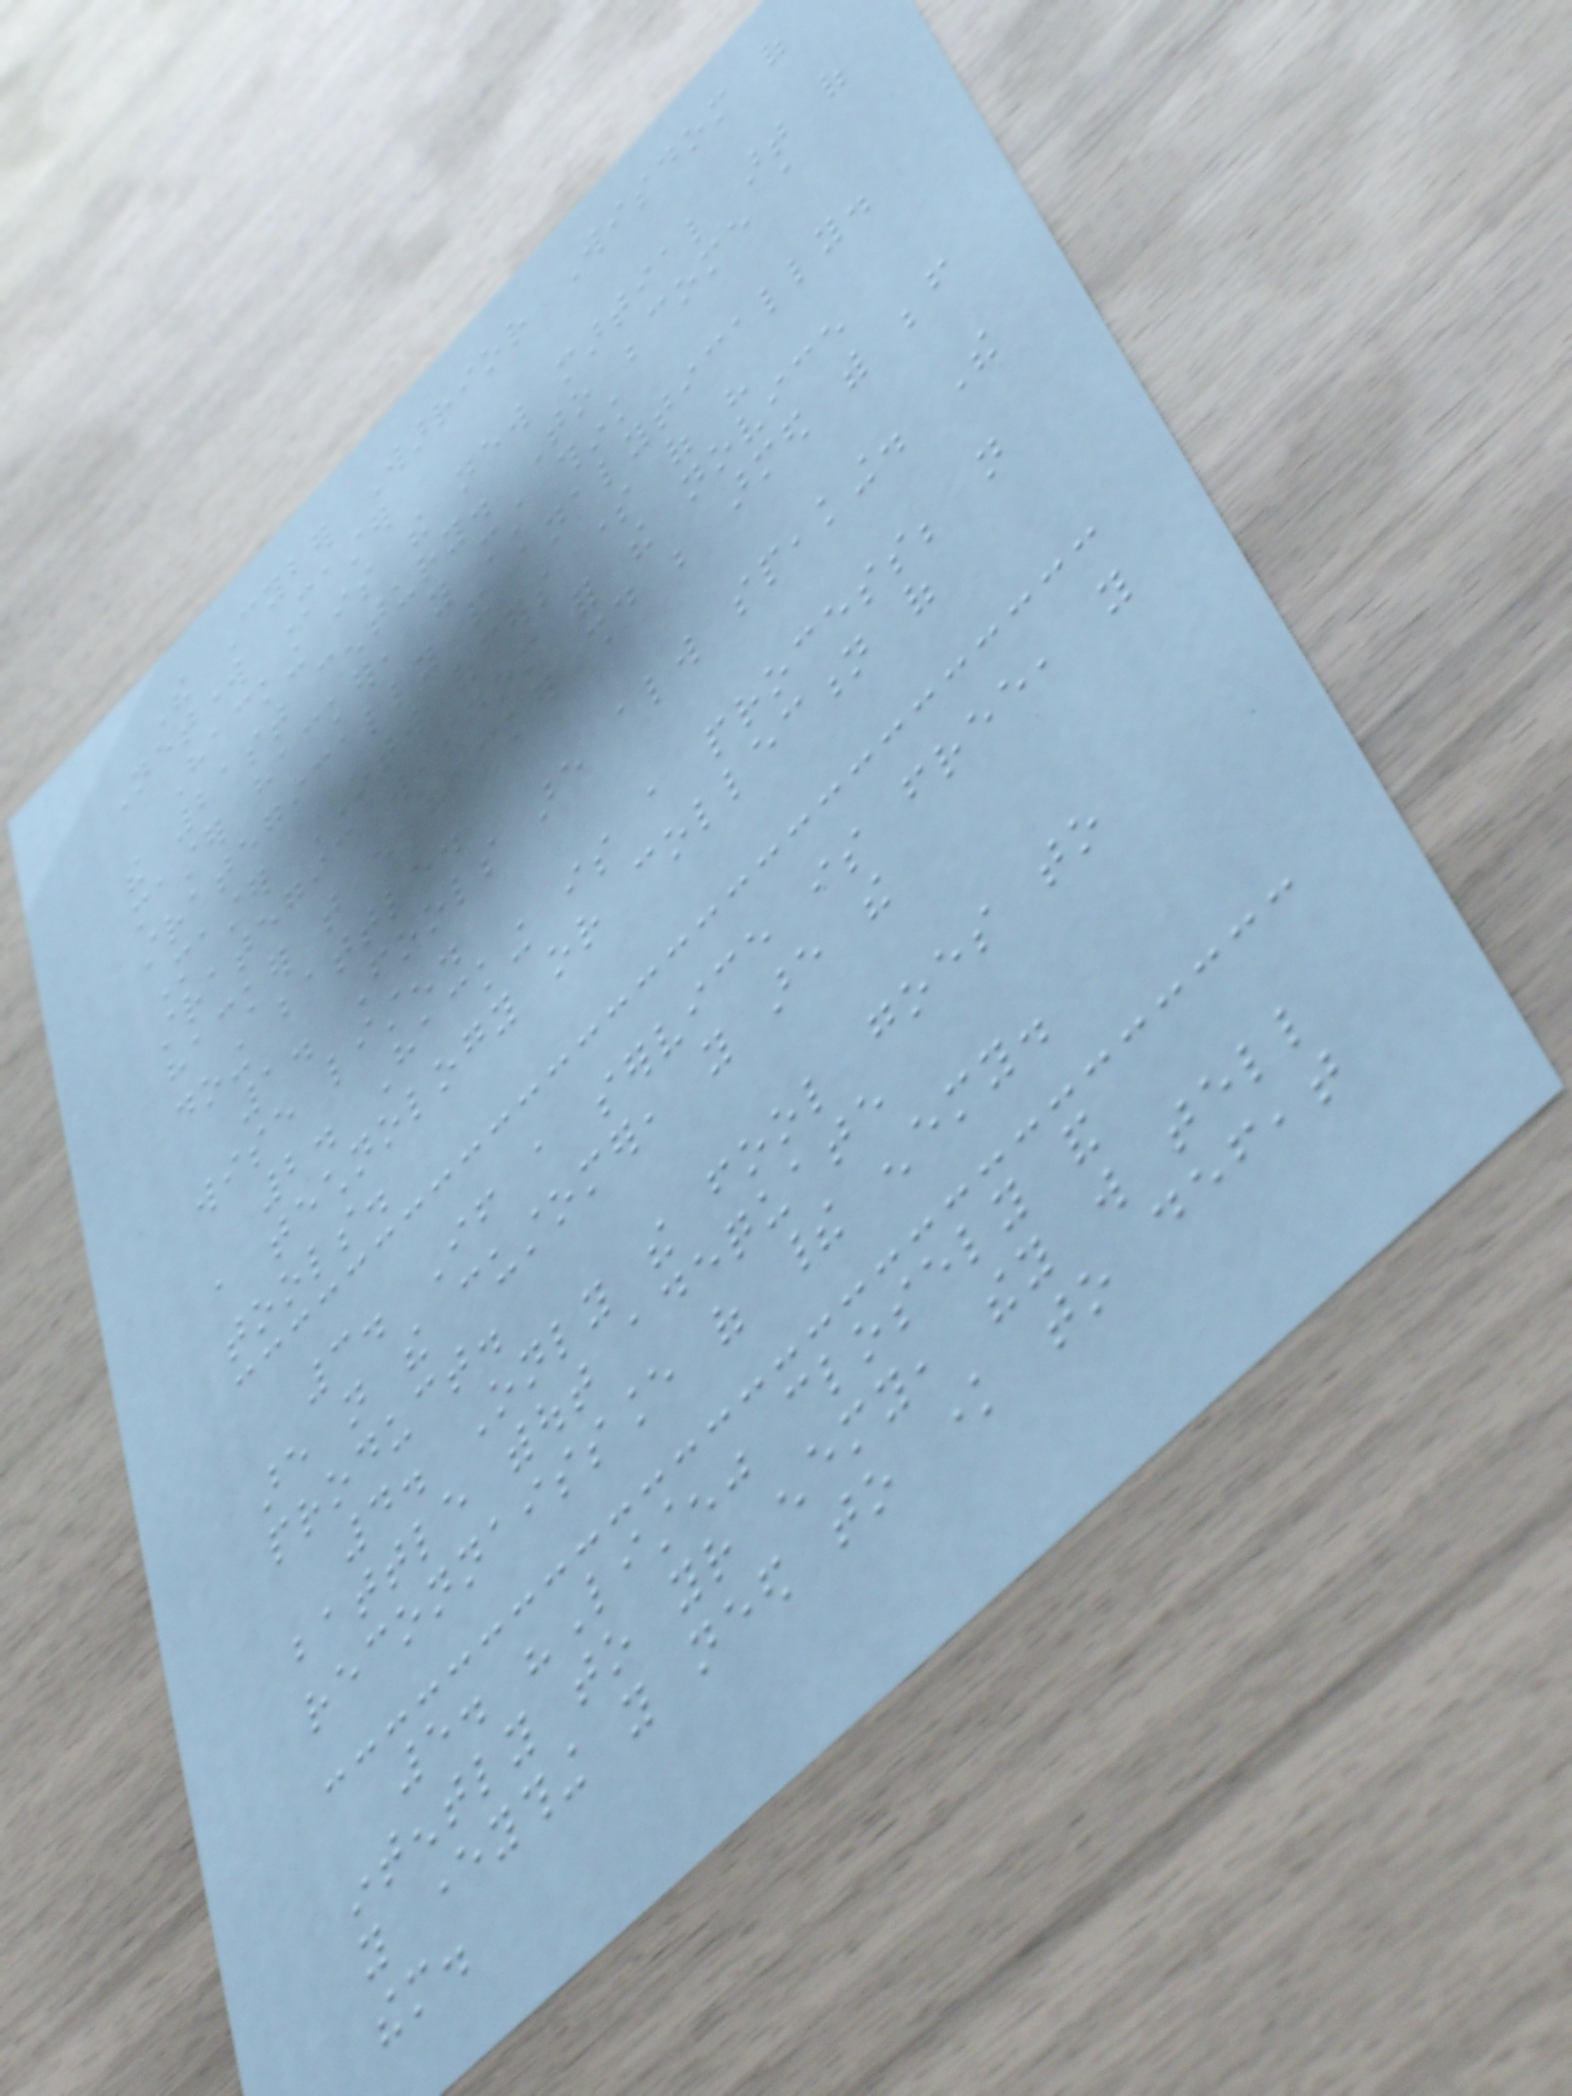The Cyber Warrior Wisdom of
Network Master
Hacking is the new martial art of
the 21st century. To become a
master hacker, you must think
strategically and analytically.
Master OTW offers some of his
strategic wisdom for the novice
hacker that every hacker should be armed with before
doing battle.
1. Fools are always speaking. The
wise listen.
2. Hacking is a process; not
a technology or collection of
tools.
3. If a service is free, you
are not the customer, you are the
product.
4. Only the fool goes to
battle without adequate
reconnaissance of their enemy.
5. "Listen" closely and
intently to your enemy, they will tell
you everything you need to know to defeat
them.
